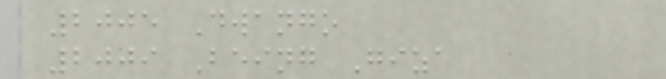2005 Dwango
2009 Being Giza
